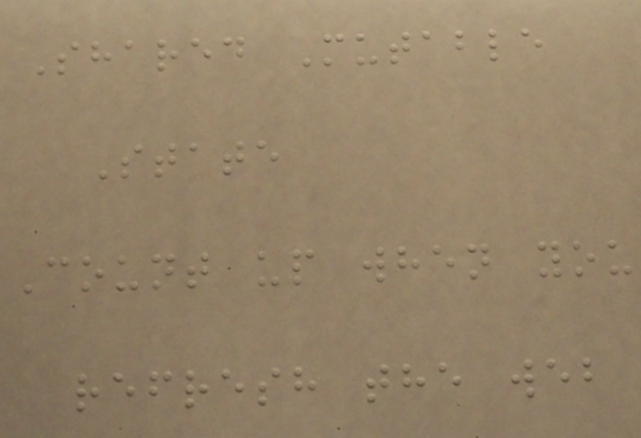Shared Mutable
State
Count up when you
refresh the web
